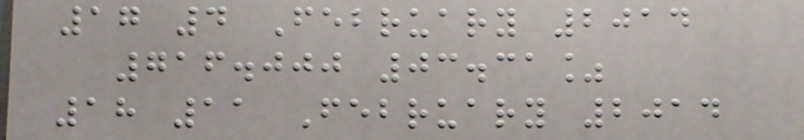17 4 February 2014
716.000 03.31%
18 11 February 2014
